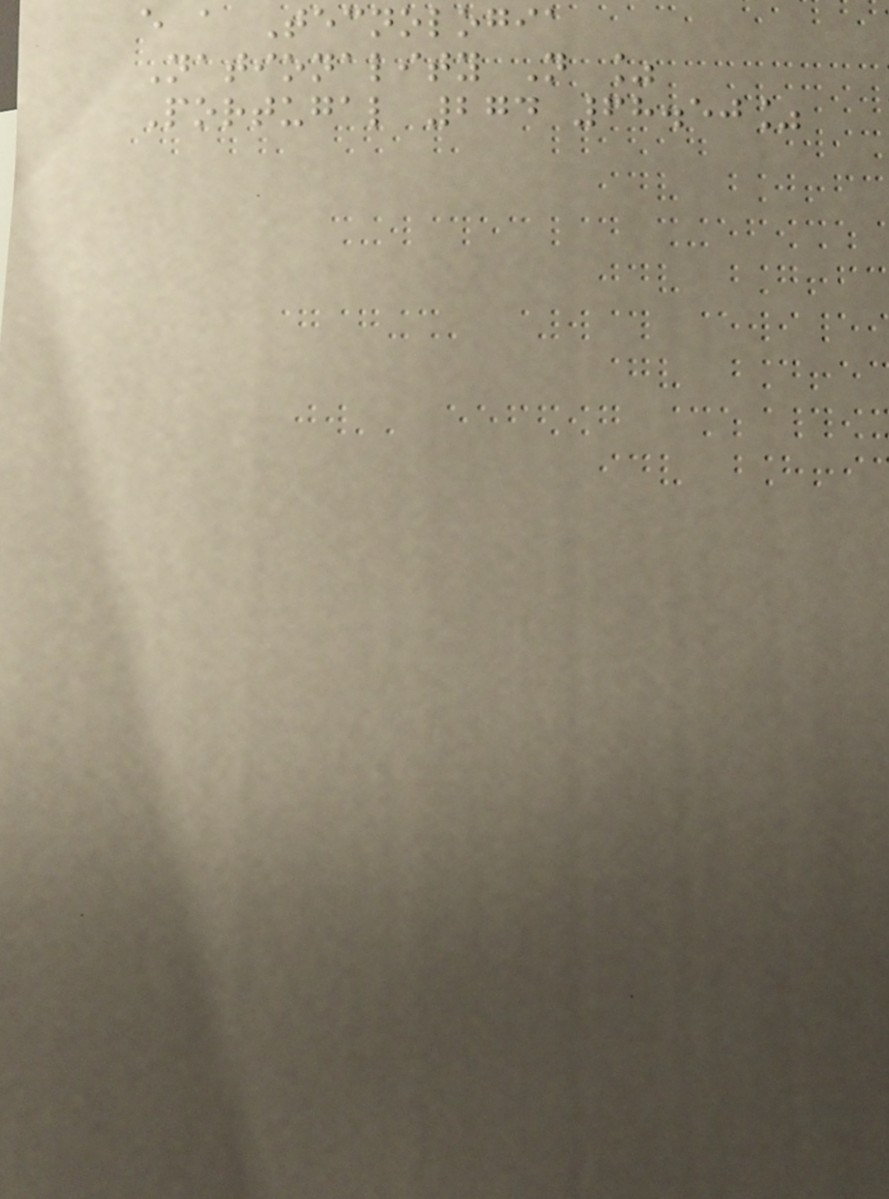e a Tecnologia
Nationality N %
Portugal 274 68.50%
